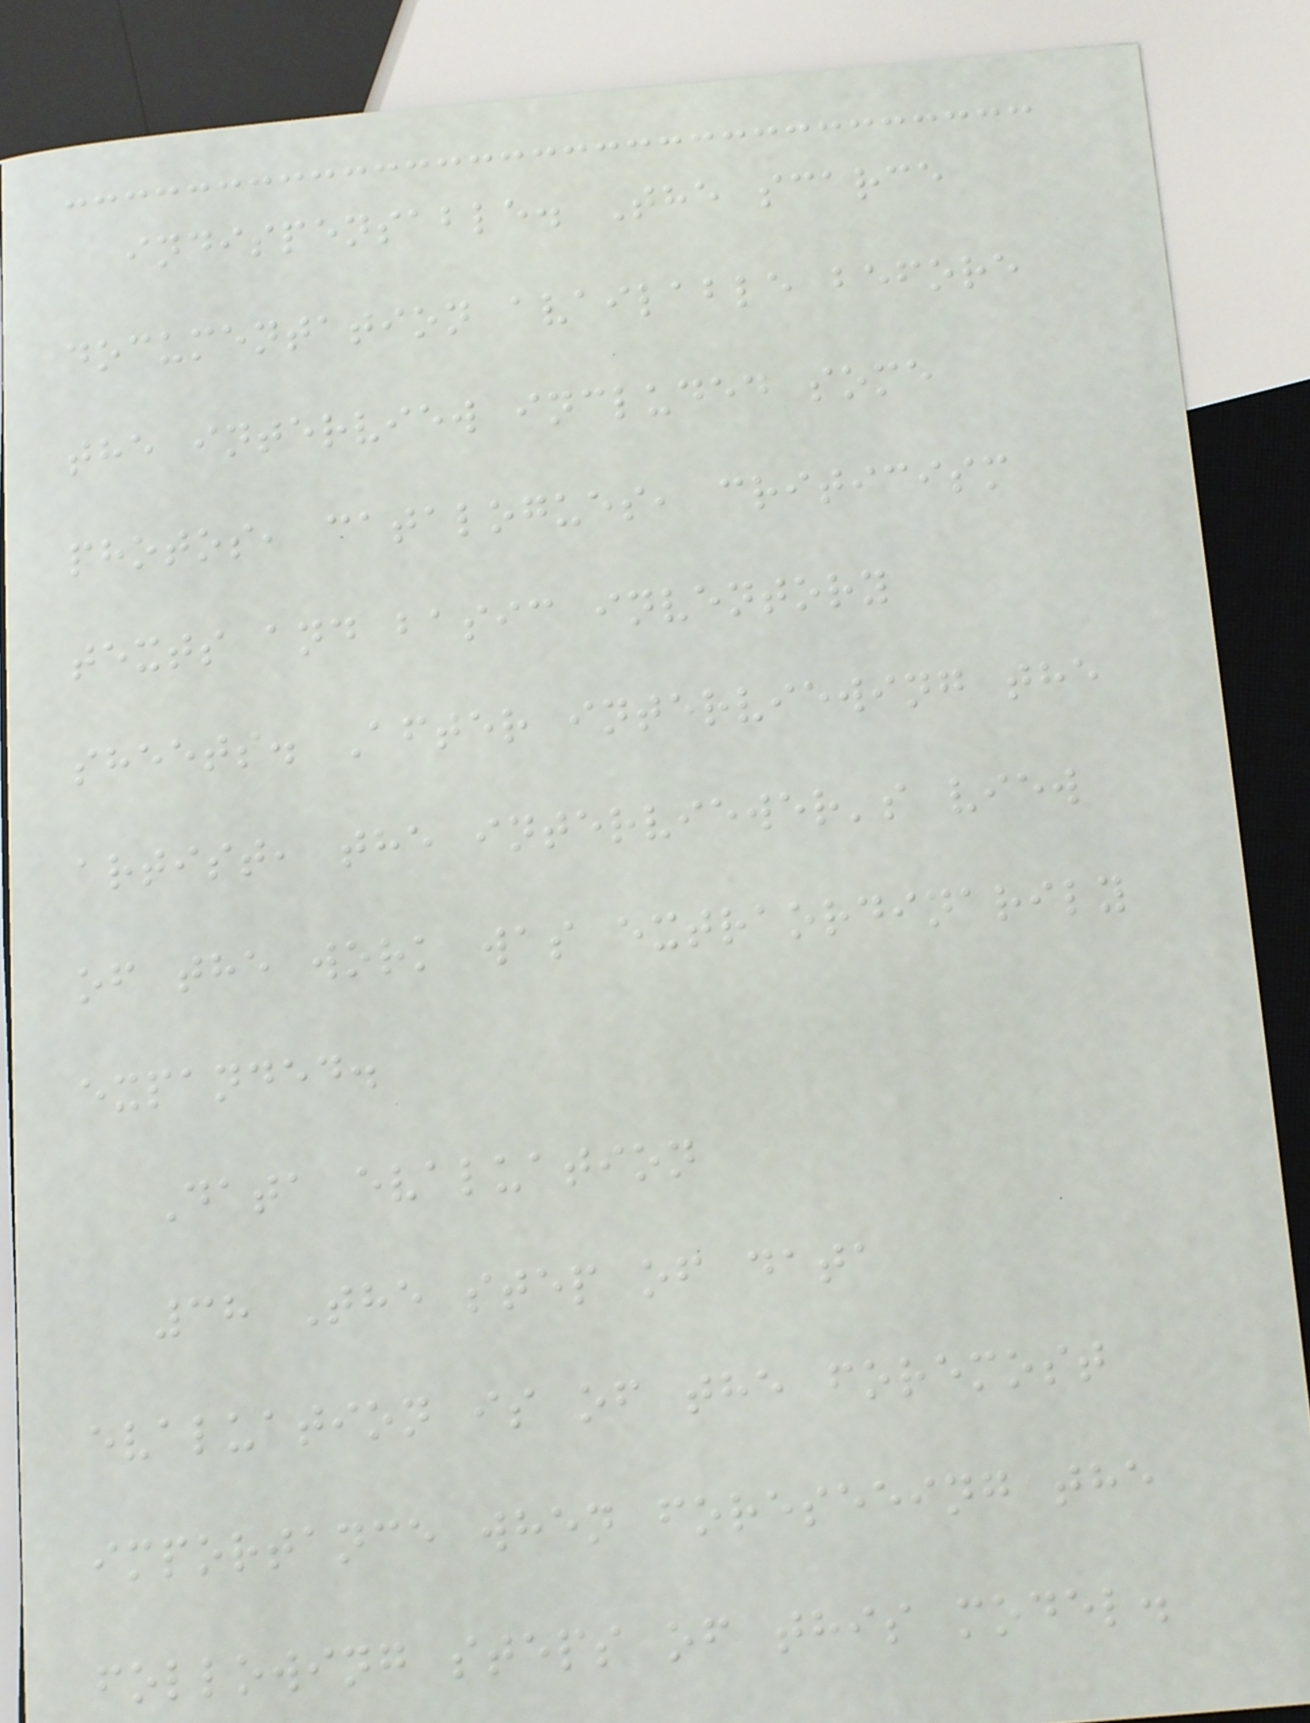indispensable. The scarce
documentation available before
the interview included some
photos, catalogues, criticism
texts and basic inventory
sheets. After interviewing the
artist, the interviewer's view
of the work was extraordinarily
expanded.
Data evaluation
38 The step of data
evaluation is of the foremost
importance when foreseeing the
following steps of this model.
